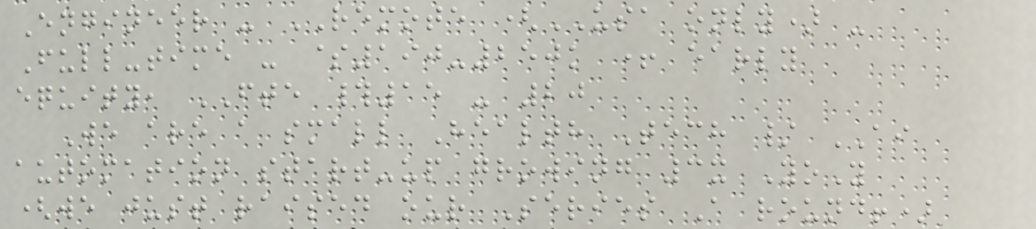Engineer - REMOTE (USA only) -
Full-time - $190-250k + early
equity, FTE #15 - 20
We are a small Health Tech / AI
automation start-up growing 3x YoY
(we just raised our Series A round!)
